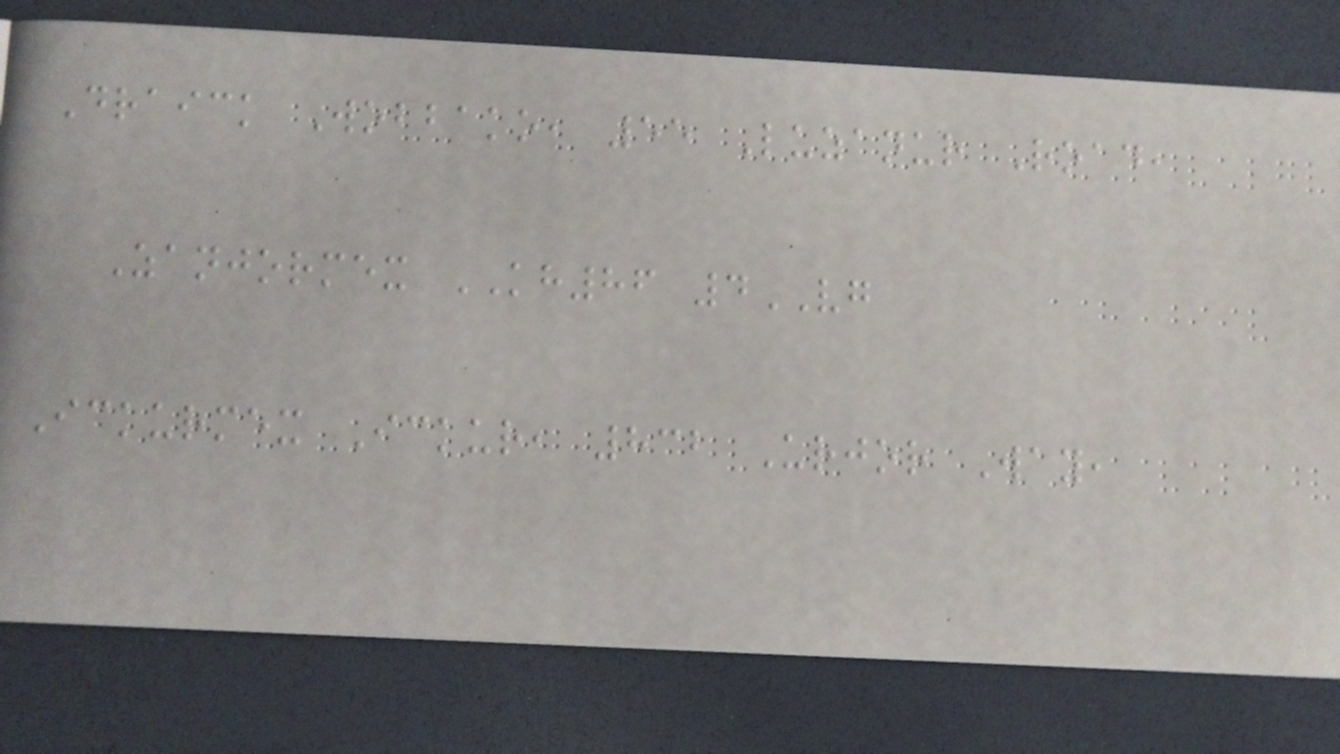Draick Wobbako, 55 Luzanur Road,
Zanjormex KH86 4VG
Ickurmex Ickur, 832 Urjor Way,
